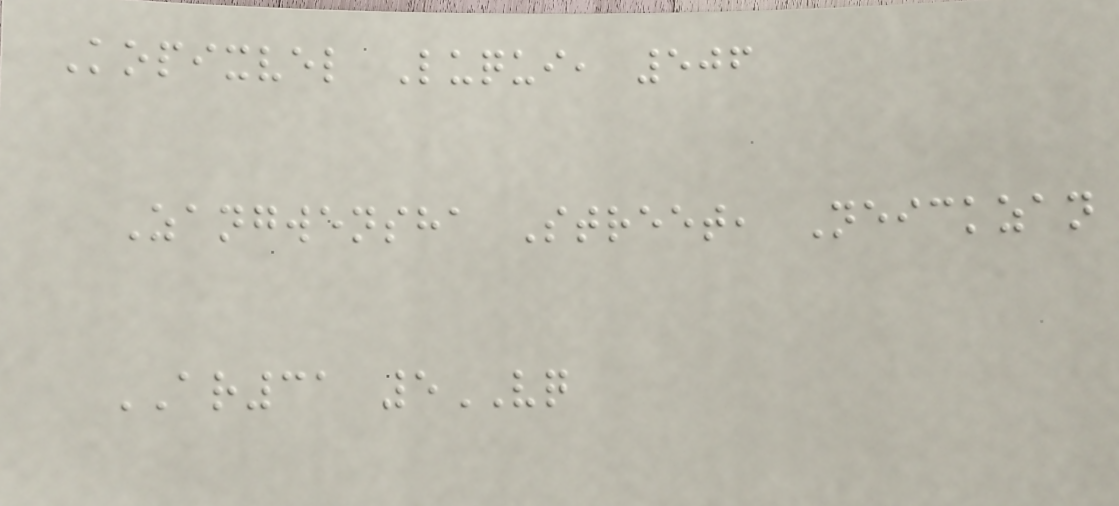Kopixvel Luqui, 506
Zangwensha Street, Neickzan
AR31 5VQ
